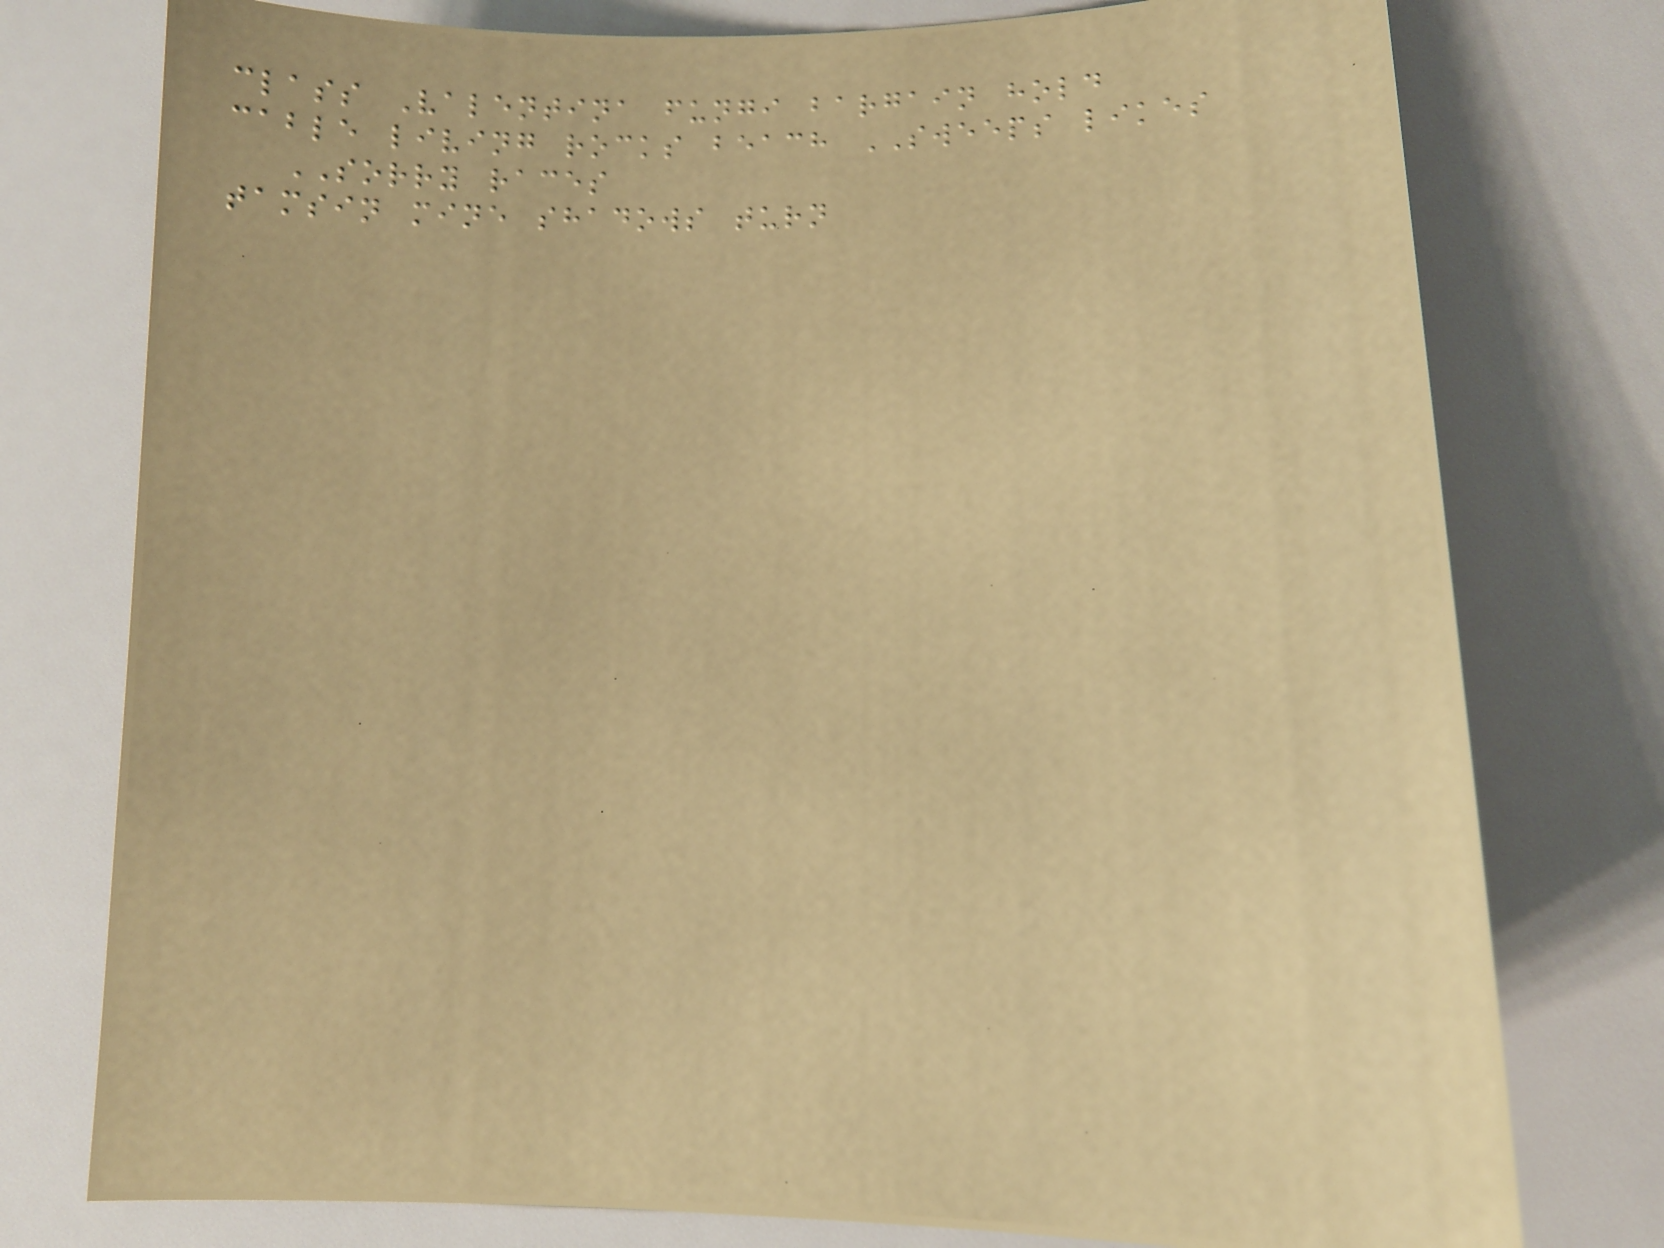class Valentina fungi bargain hold
cable living rocks beach SWEEPS likes
SORRY races
tamsin mine shadows turn
